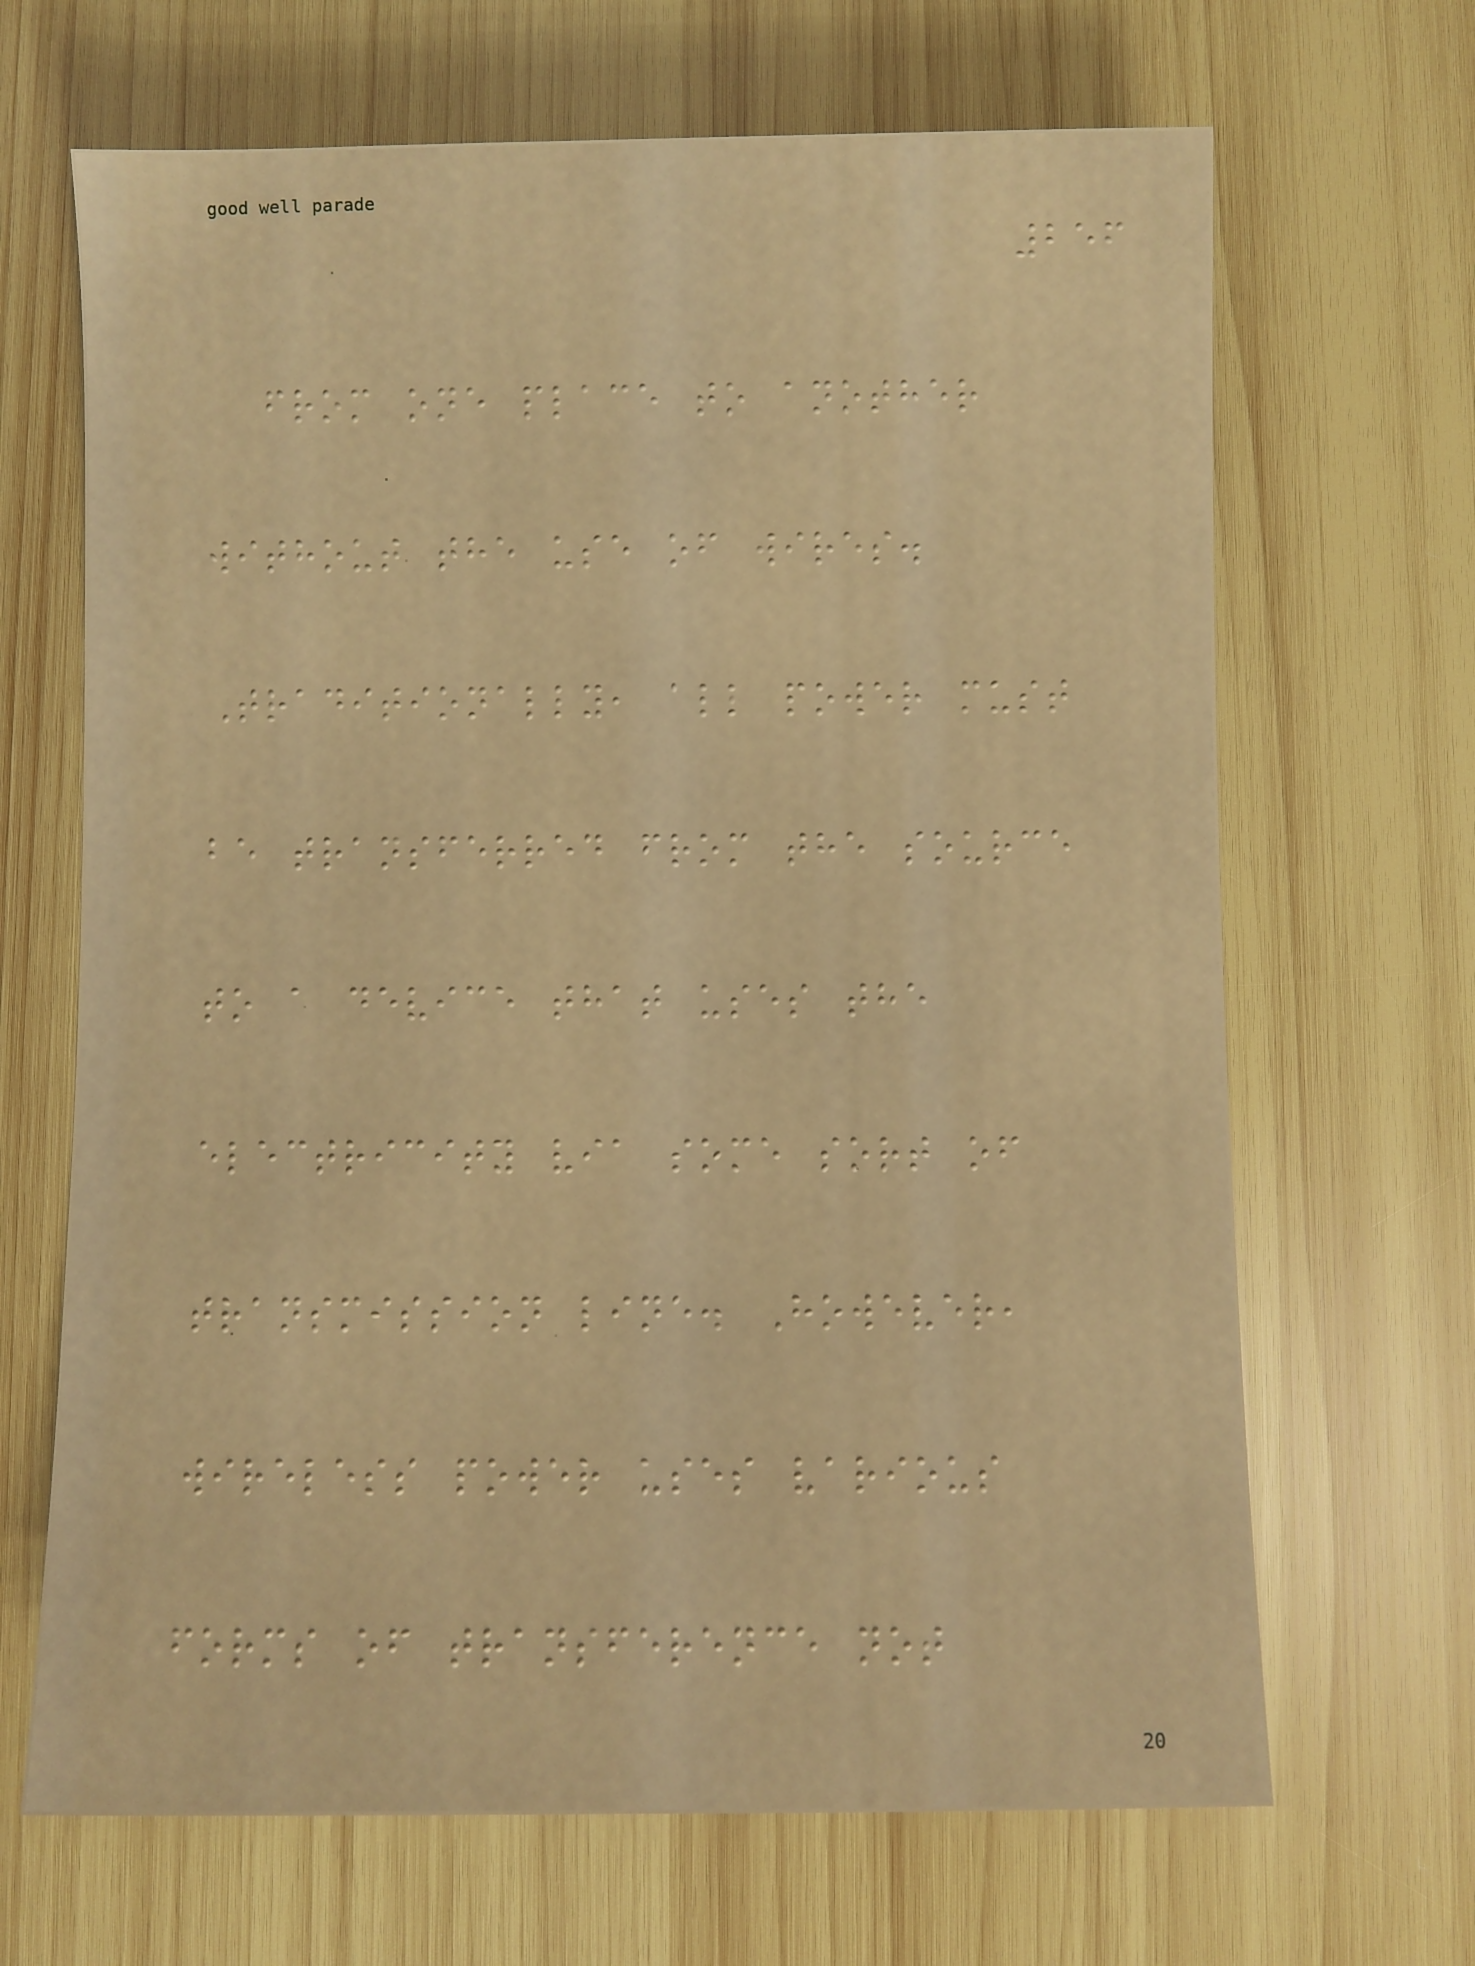256
from one place to another
without the use of wires.
Traditionally, all power must
be transferred from the source
to a device that uses the
electricity via some sort of
transmission line. However,
wireless power uses various
forms of transference not
